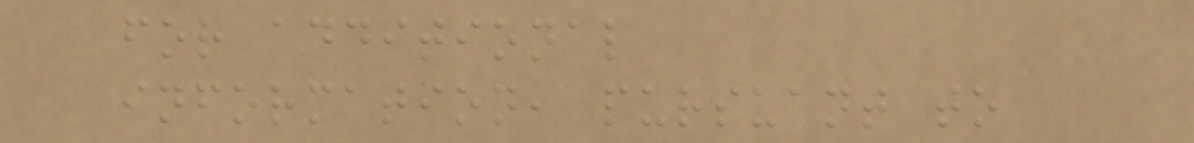for additional
information, pursuant to
